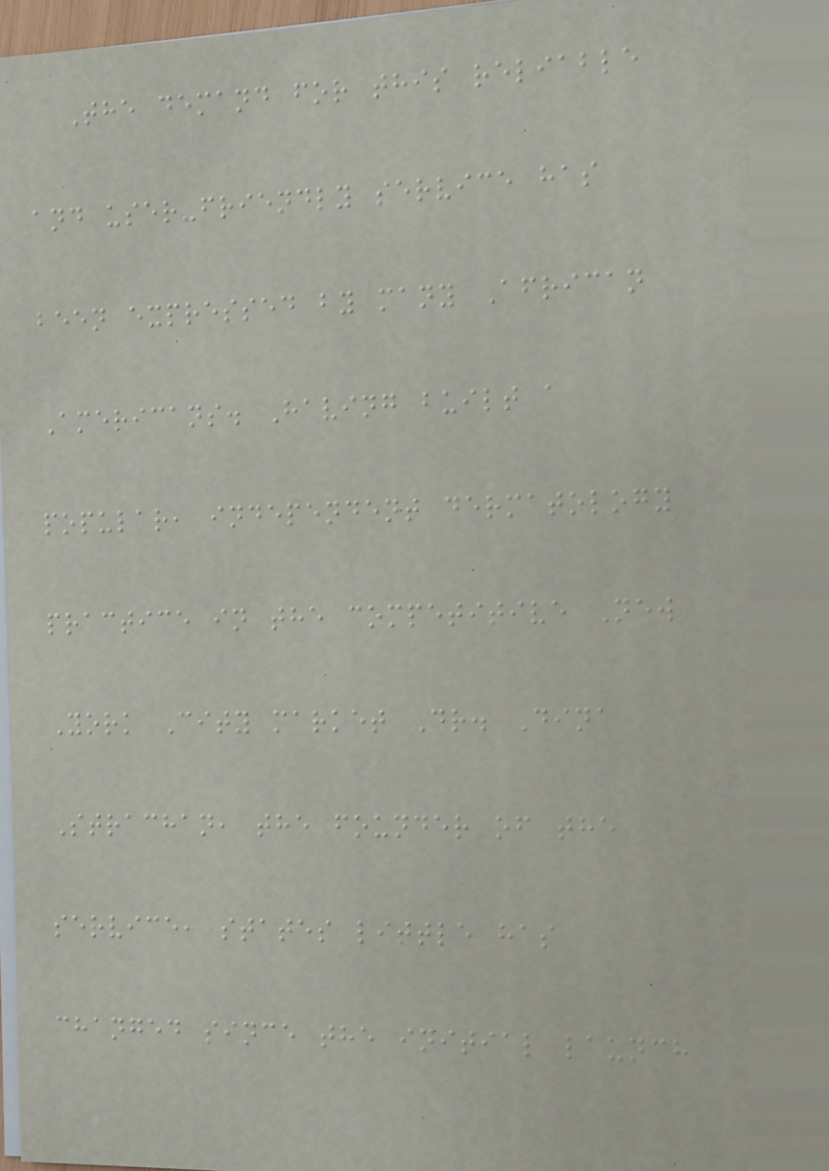The demand for this reliable
and user-friendly service has
been expressed by many African
Americans. Having built a
popular, independent dermatology
practice in the competitive New
York City market Dr. Dina
Strachan, the founder of the
service, states little has
changed since the initial launch
